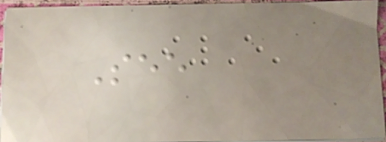See
